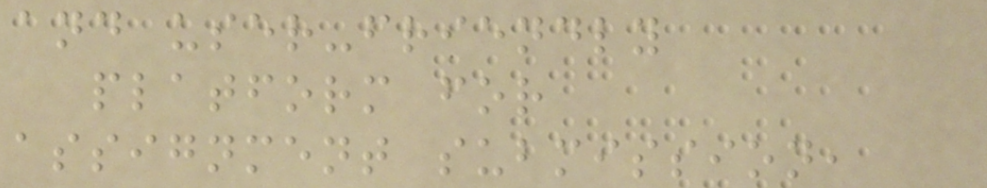and user-friendly
platform for
assignment submission,
